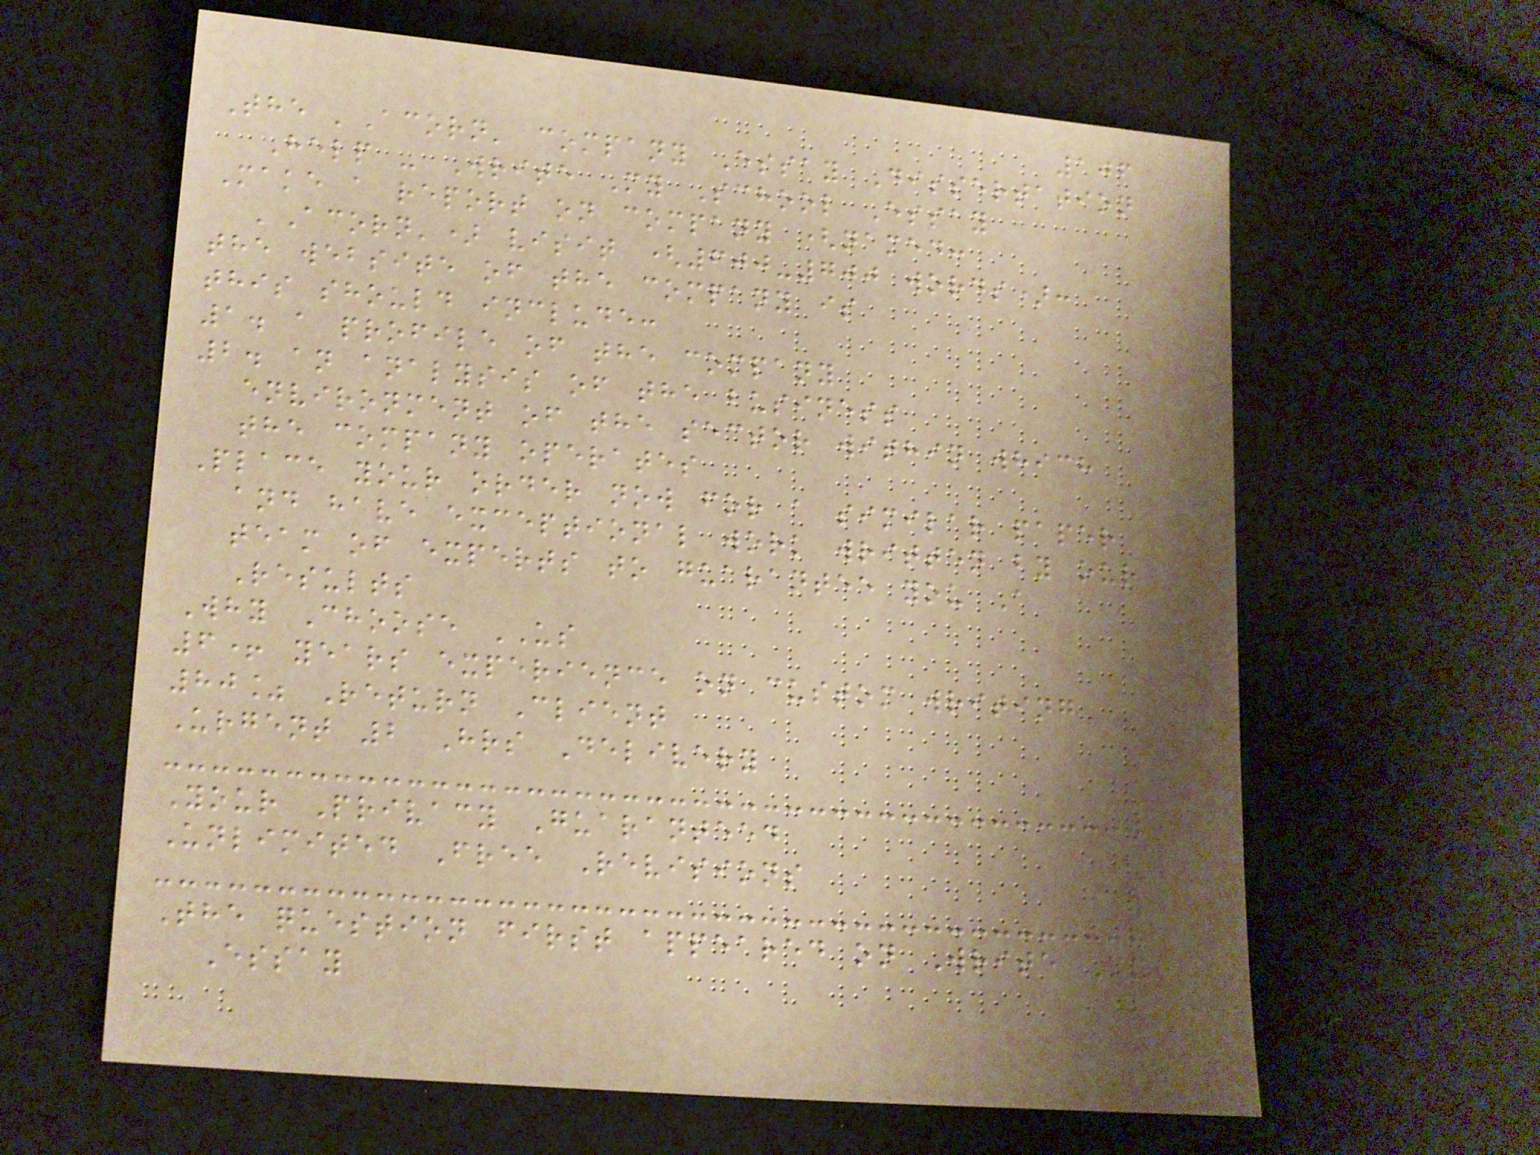106
The 'Acorn' company Essay Dissertation
Help - Write My School Essay
Make a report on company (named:
'Acorn') visit (600-700 words):
the website of the company is
this should include:
1. a profile of the company
2. an analysis of the business
environment of the sector within which
the company operates
Place your order now for a similar paper
and have exceptional work written by our
team of experts to guarantee you A
Results
Why Choose US
6+ years experience on custom writing
80% Return Client
Urgent 2 Hrs Delivery
Your Privacy Guaranteed
Unlimited Free Revisions
The question first appeared on Write My
Essay
